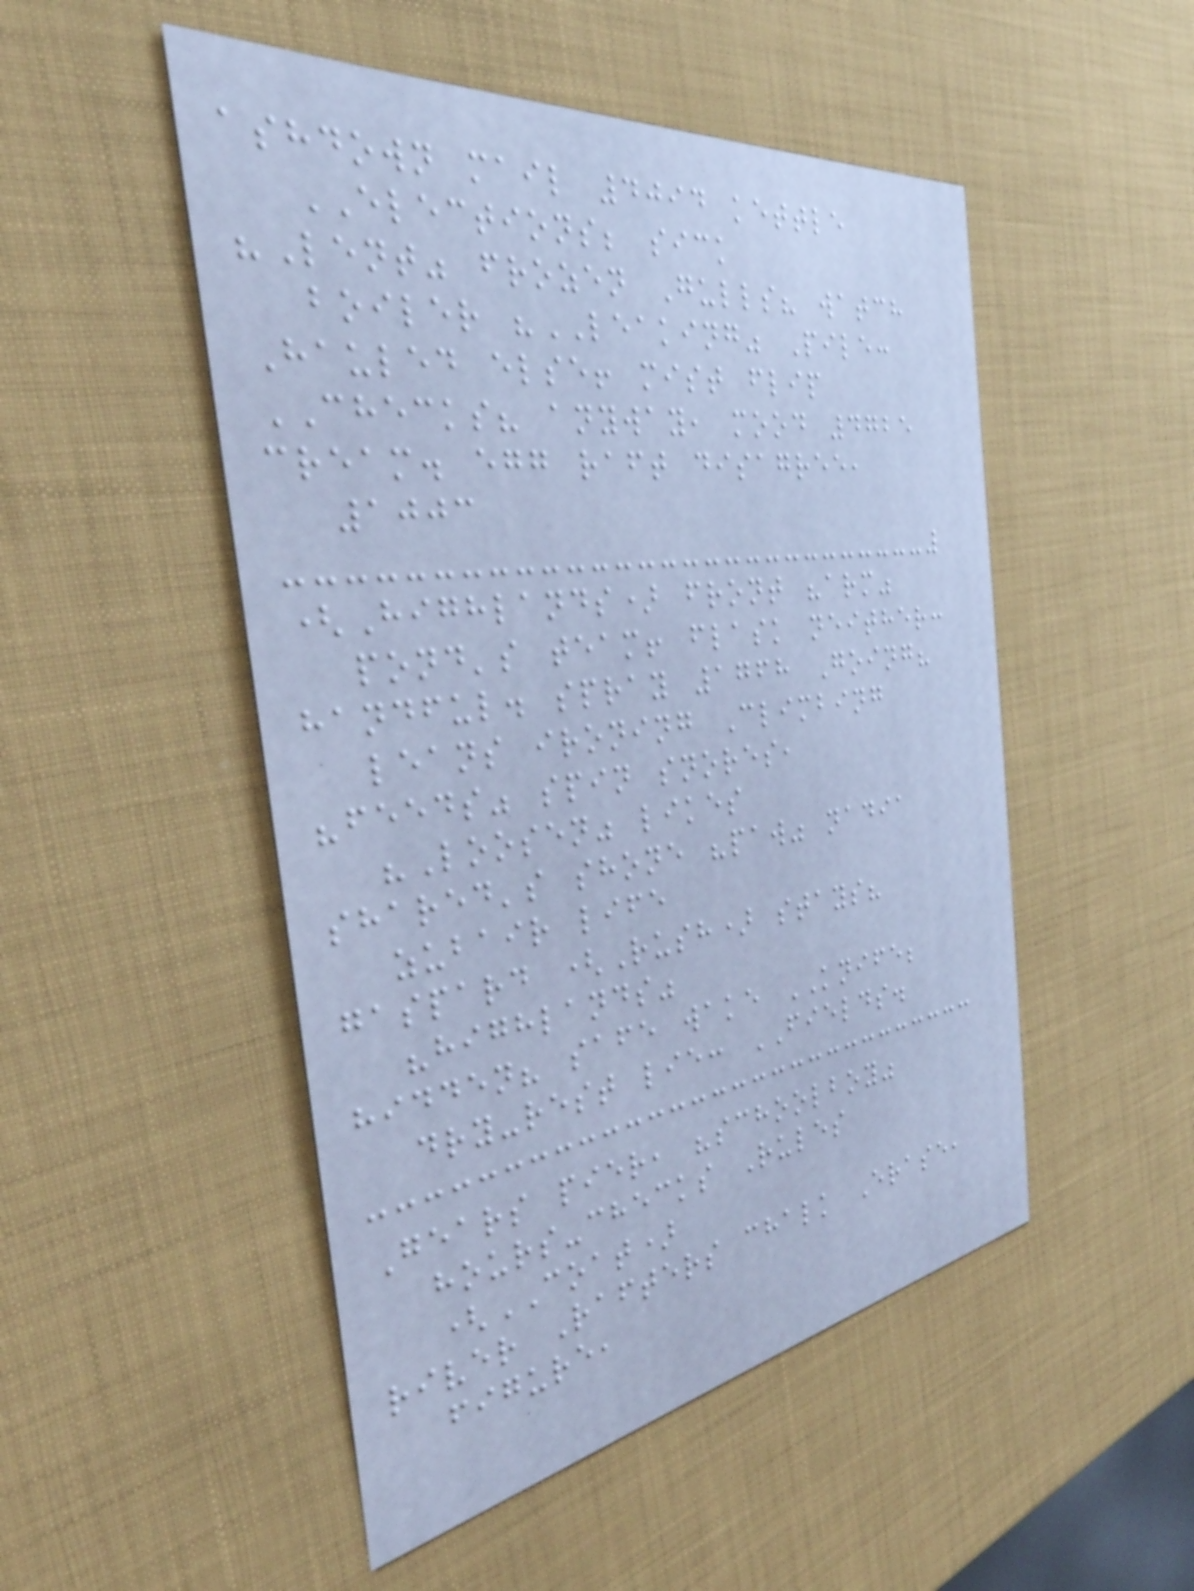ashdown mail 4094 kettle
ELECTIONS; sick
"Lent" frozen Gulls? watch
boiler "LEAKING" Pile:
Hauled else! mist flip
CHECKS? anyway, mood 4725
cream. egg raft disagree,
1003
(Highlands) front "arm"
pond's team! flask neither:
handful. spray 1768 Going?
leans ironing Climbing
"feeds" spin snores,
"Loosen" likes
shared's shone "paw" nadia
zubair life
gaspard (Rush) stays?
"highlands"
hidden? safe wake KNIFE;
dry-rest lie: FIELDS.
Gears pier, "schoolboy"
hours-checks Rules
(COAT)
river Rafters chalk Erase,
figure,
